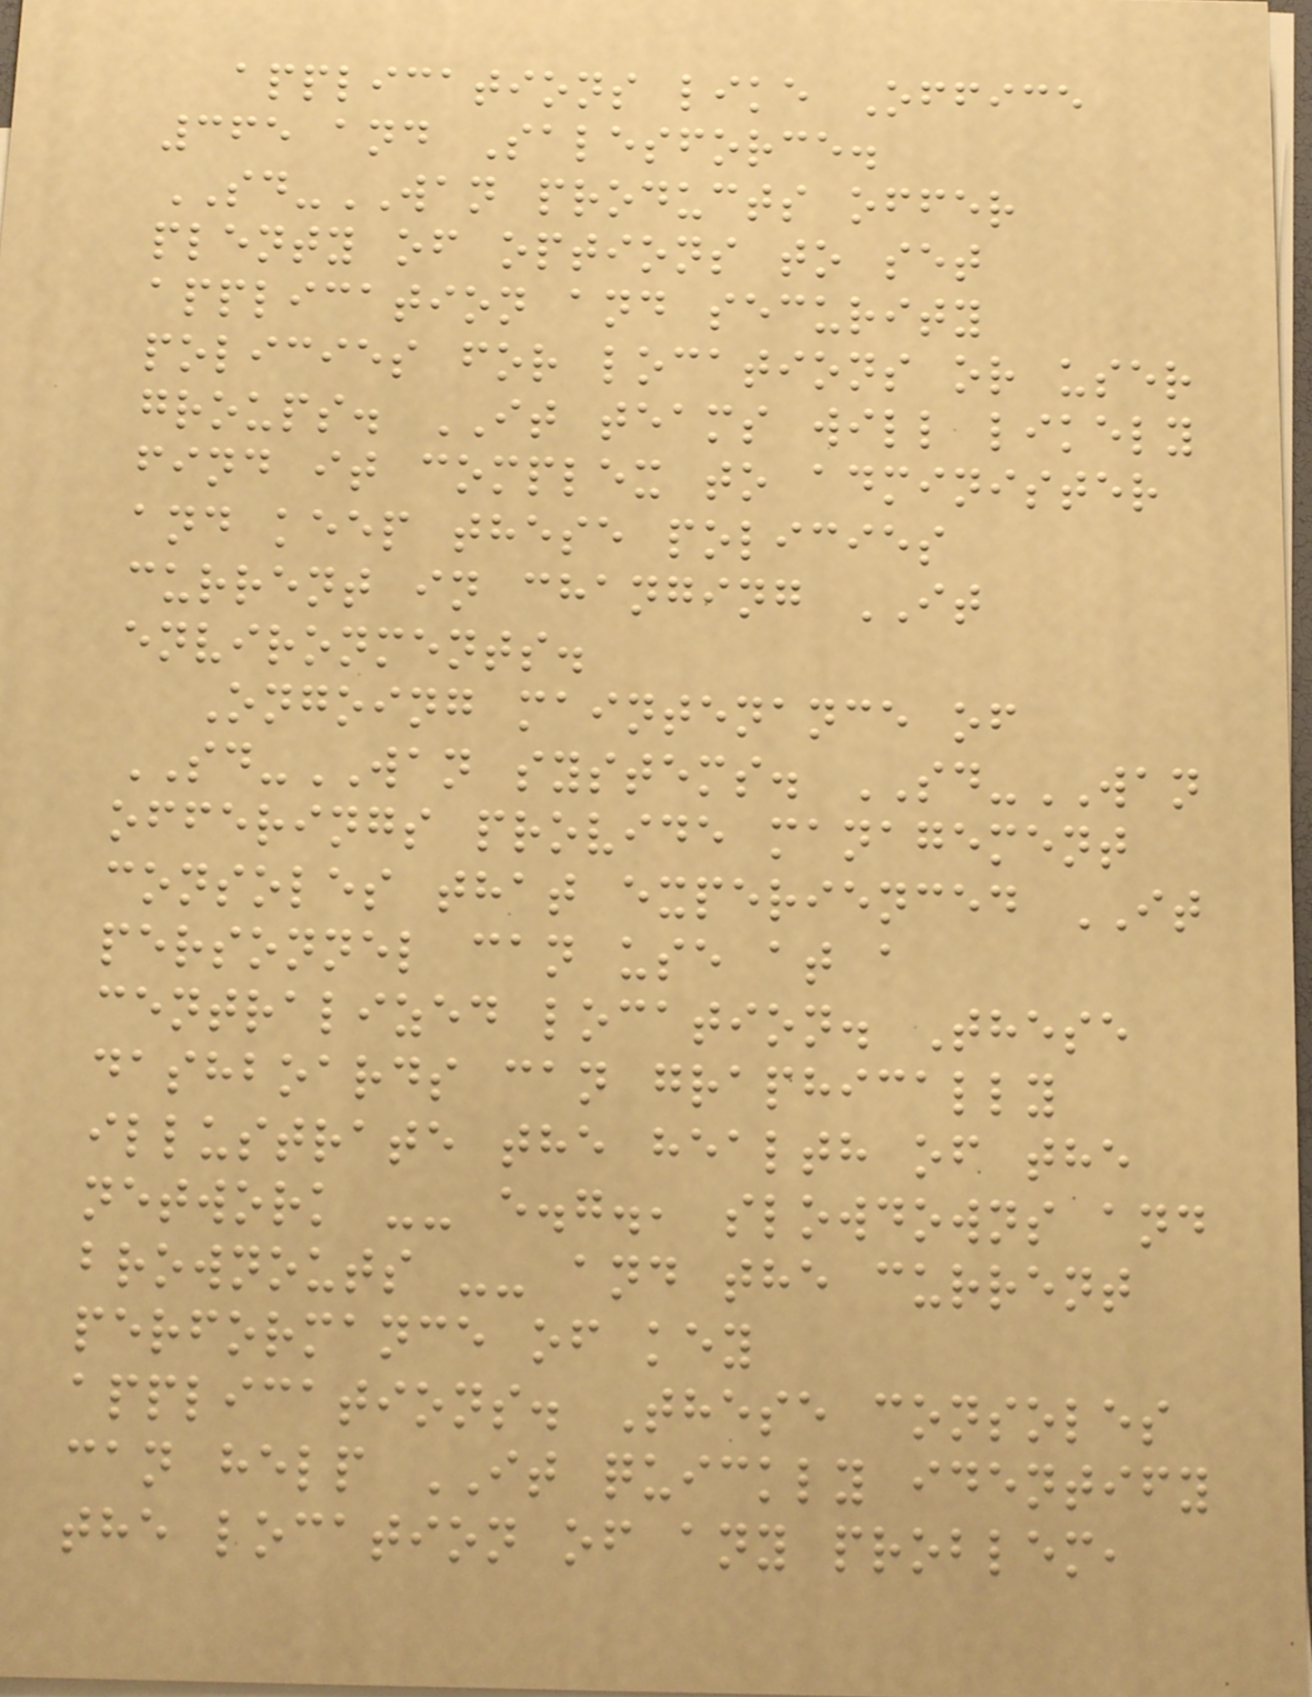applications like Office
365 and Salesforce.
SD-WAN products offer
plenty of options to set
application and security
policies for locations or user
groups. IT teams will likely
find it complex to administer
and keep these policies
current in changing IT
environments.
Ongoing maintenance of
SD-WAN systems. SD-WAN
offerings provide management
consoles that experienced IT
personnel can use at a
centralized location. These
dashboards can graphically
illustrate the health of the
network -- e.g., slowdowns and
brownouts -- and the current
performance of key
applications. These consoles
can help IT quickly identify
the location of any problem,
